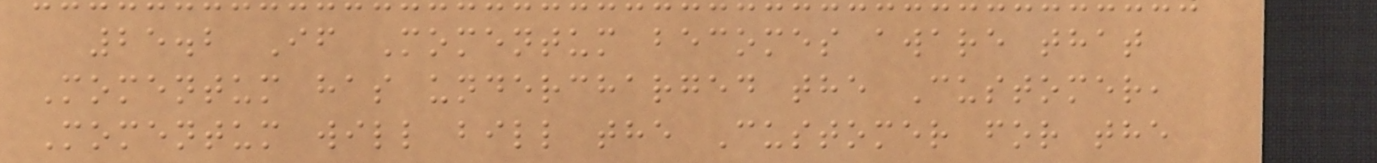25.2 If Momentum becomes aware that
Momentum has undercharged the Customer,
Momentum will bill the Customer for the
